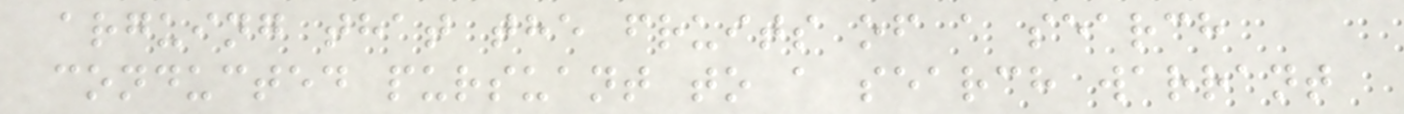arguing that the fruits of a search
conducted pursuant to a search warrant
